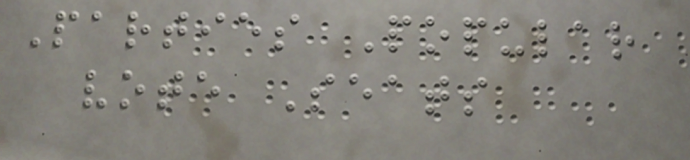Parties Popular
vote Seats
